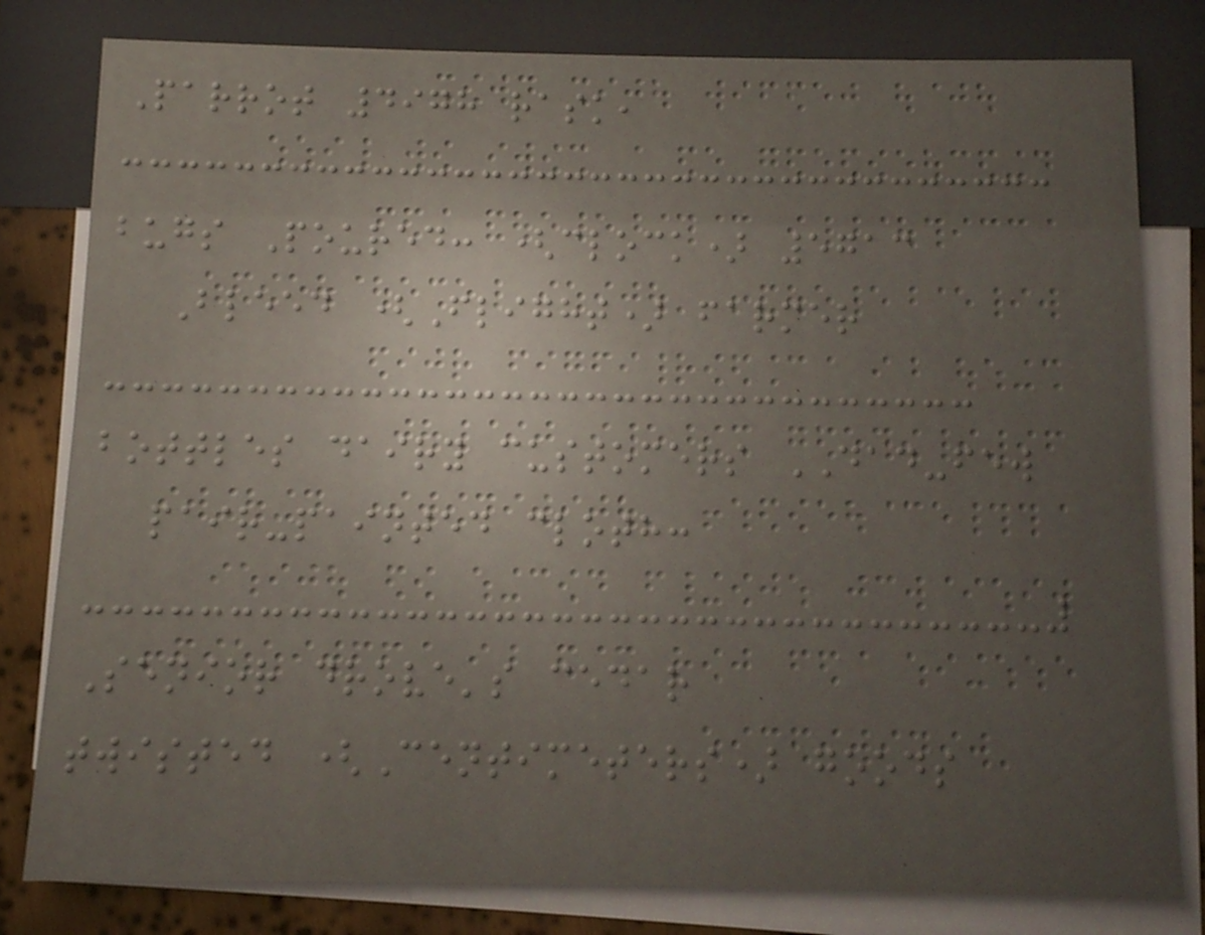Parrot 4978 rask,
bugs Poured: (clock) 5713
Bleed (Flight) farmer
bottles dairy customers DAD-few
pair-painted cloth:
Senior drove's cedar
twisted (Centimeters) goods
